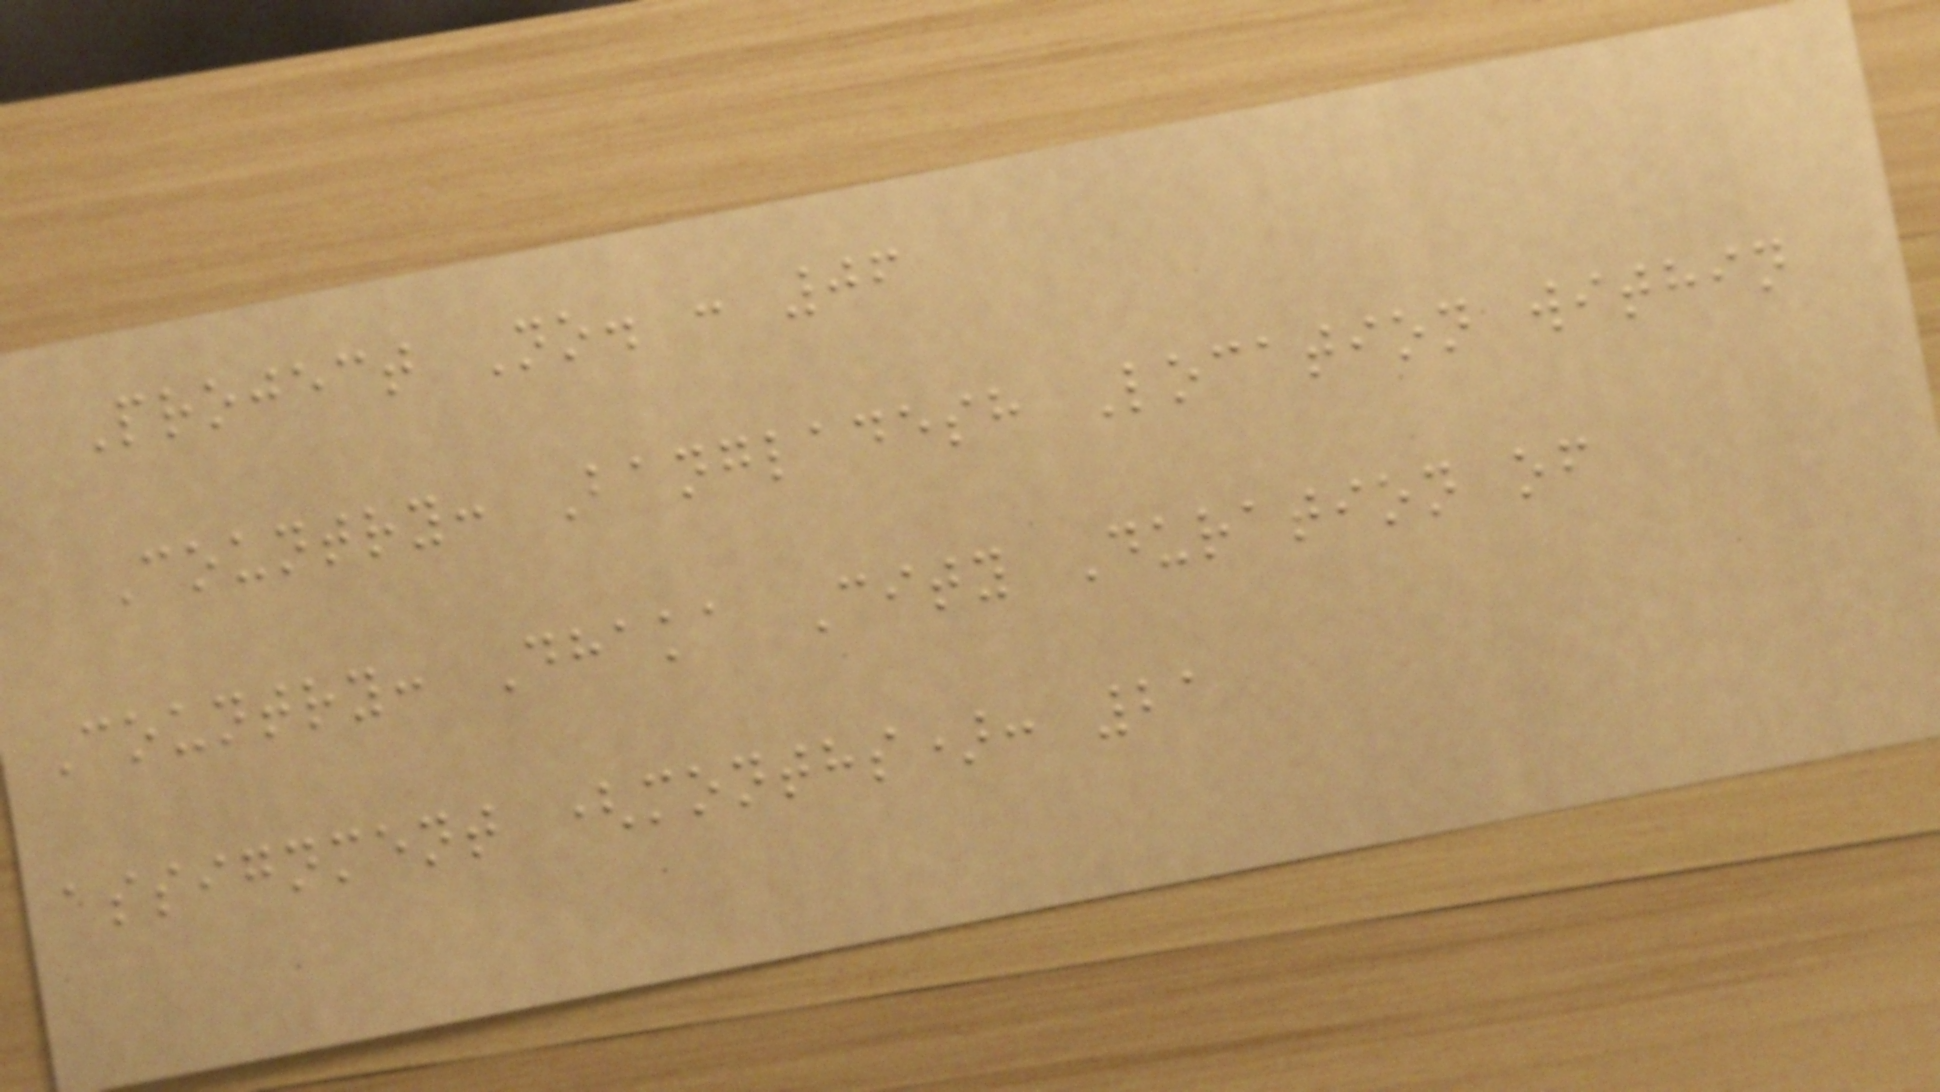Project No. : 06
Country: Bangladesh Location within
Country: Dhaka City Duration of
assignment (months): 21
